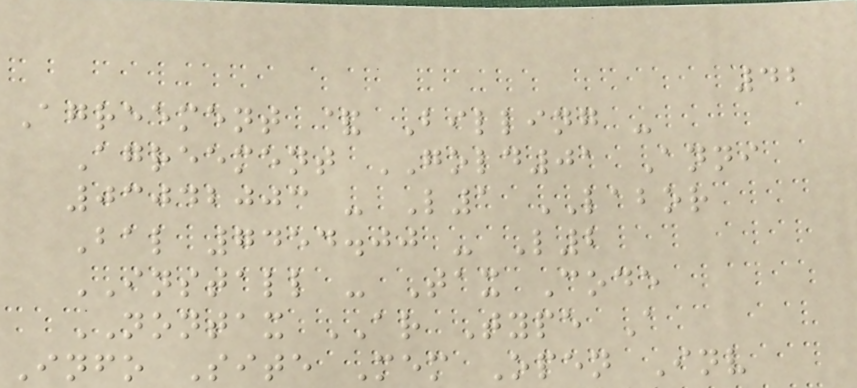42
Agreement & Billing -
Agreement GOLD01 Anni
03042003 - L1 LABOR
Bal 7454.00 - L2
INSTALL - Tax Code
NONTAX AR Type A
Info Site Mem Open Inv
